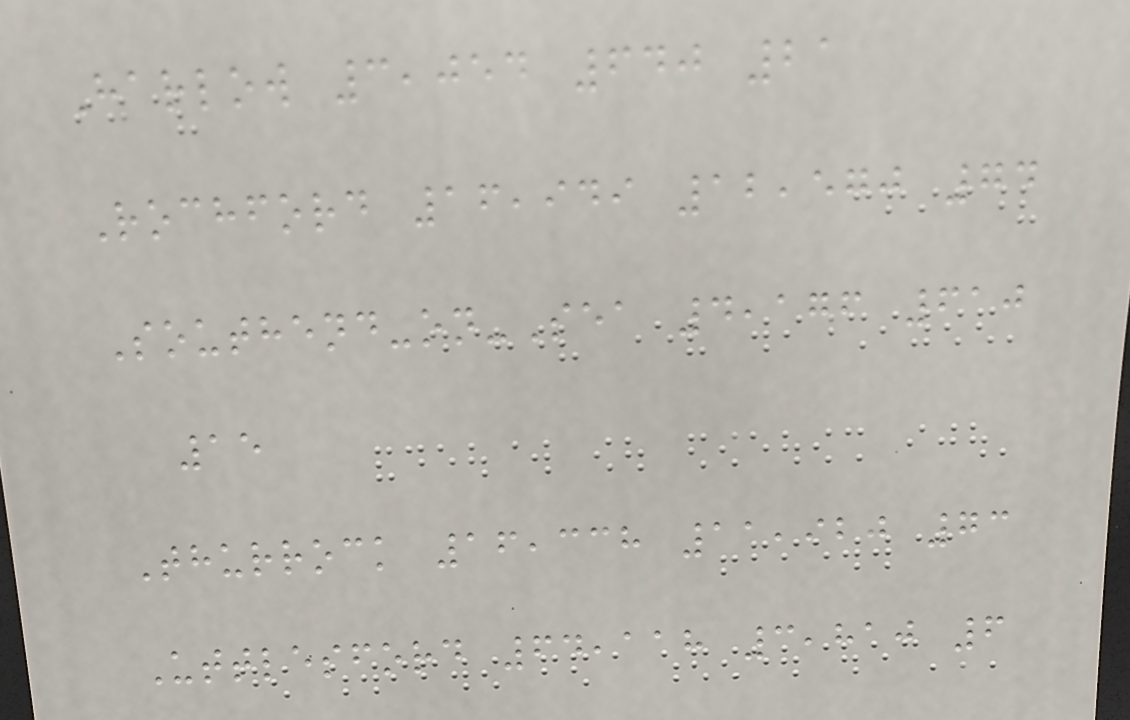Harlow 3,054 640 21
Rochford 16,949 12,570 74
Southend-on-Sea 4,176 610
15
Thurrock 16,338 11,920 73
Uttlesford 64,118 3,810 6
